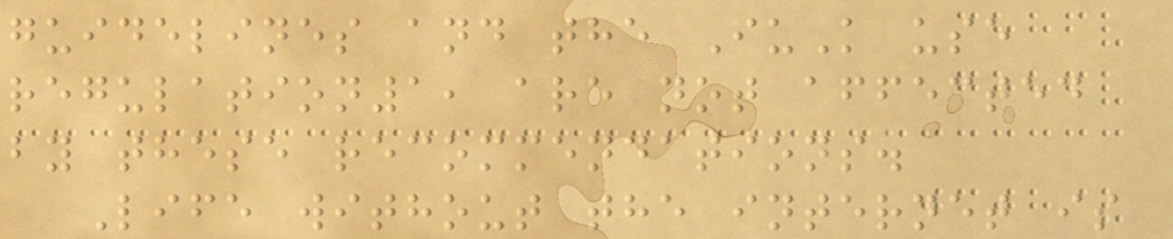guidelines and the IuK use
regulation1, are not affected
by these recommendations.
Life without the internet is
